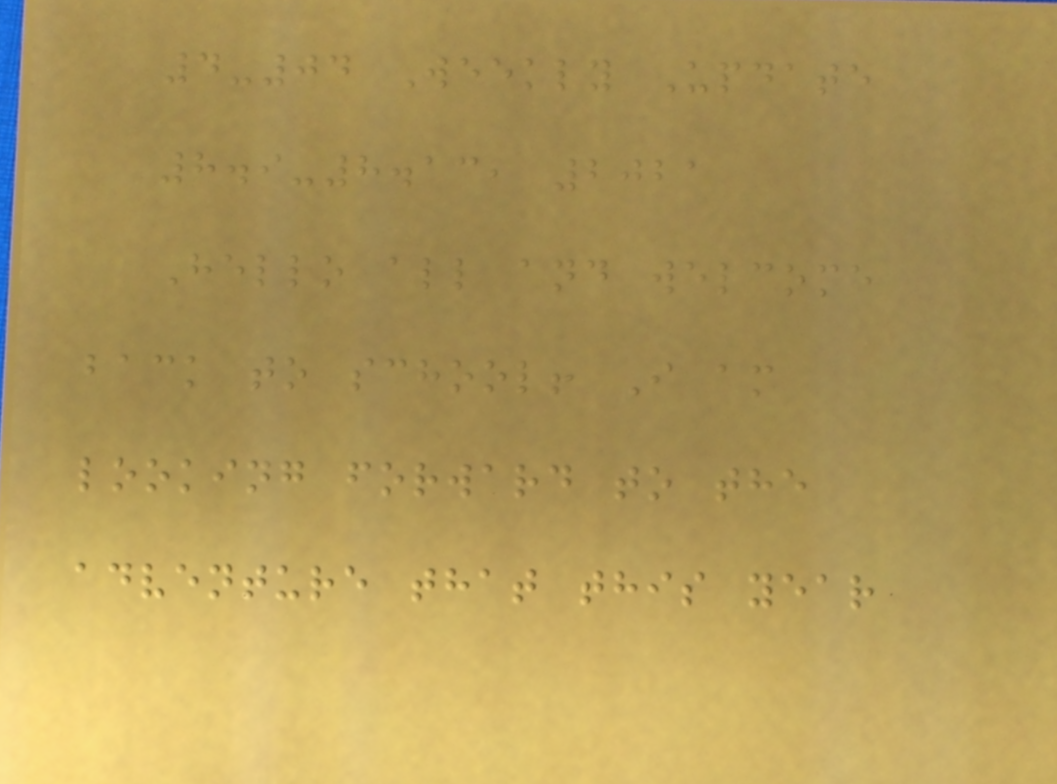4-04 Weekly Update
8.9-8.13, 2021
Hello all and welcome
back to school! I am
looking forward to the
adventure that this year
